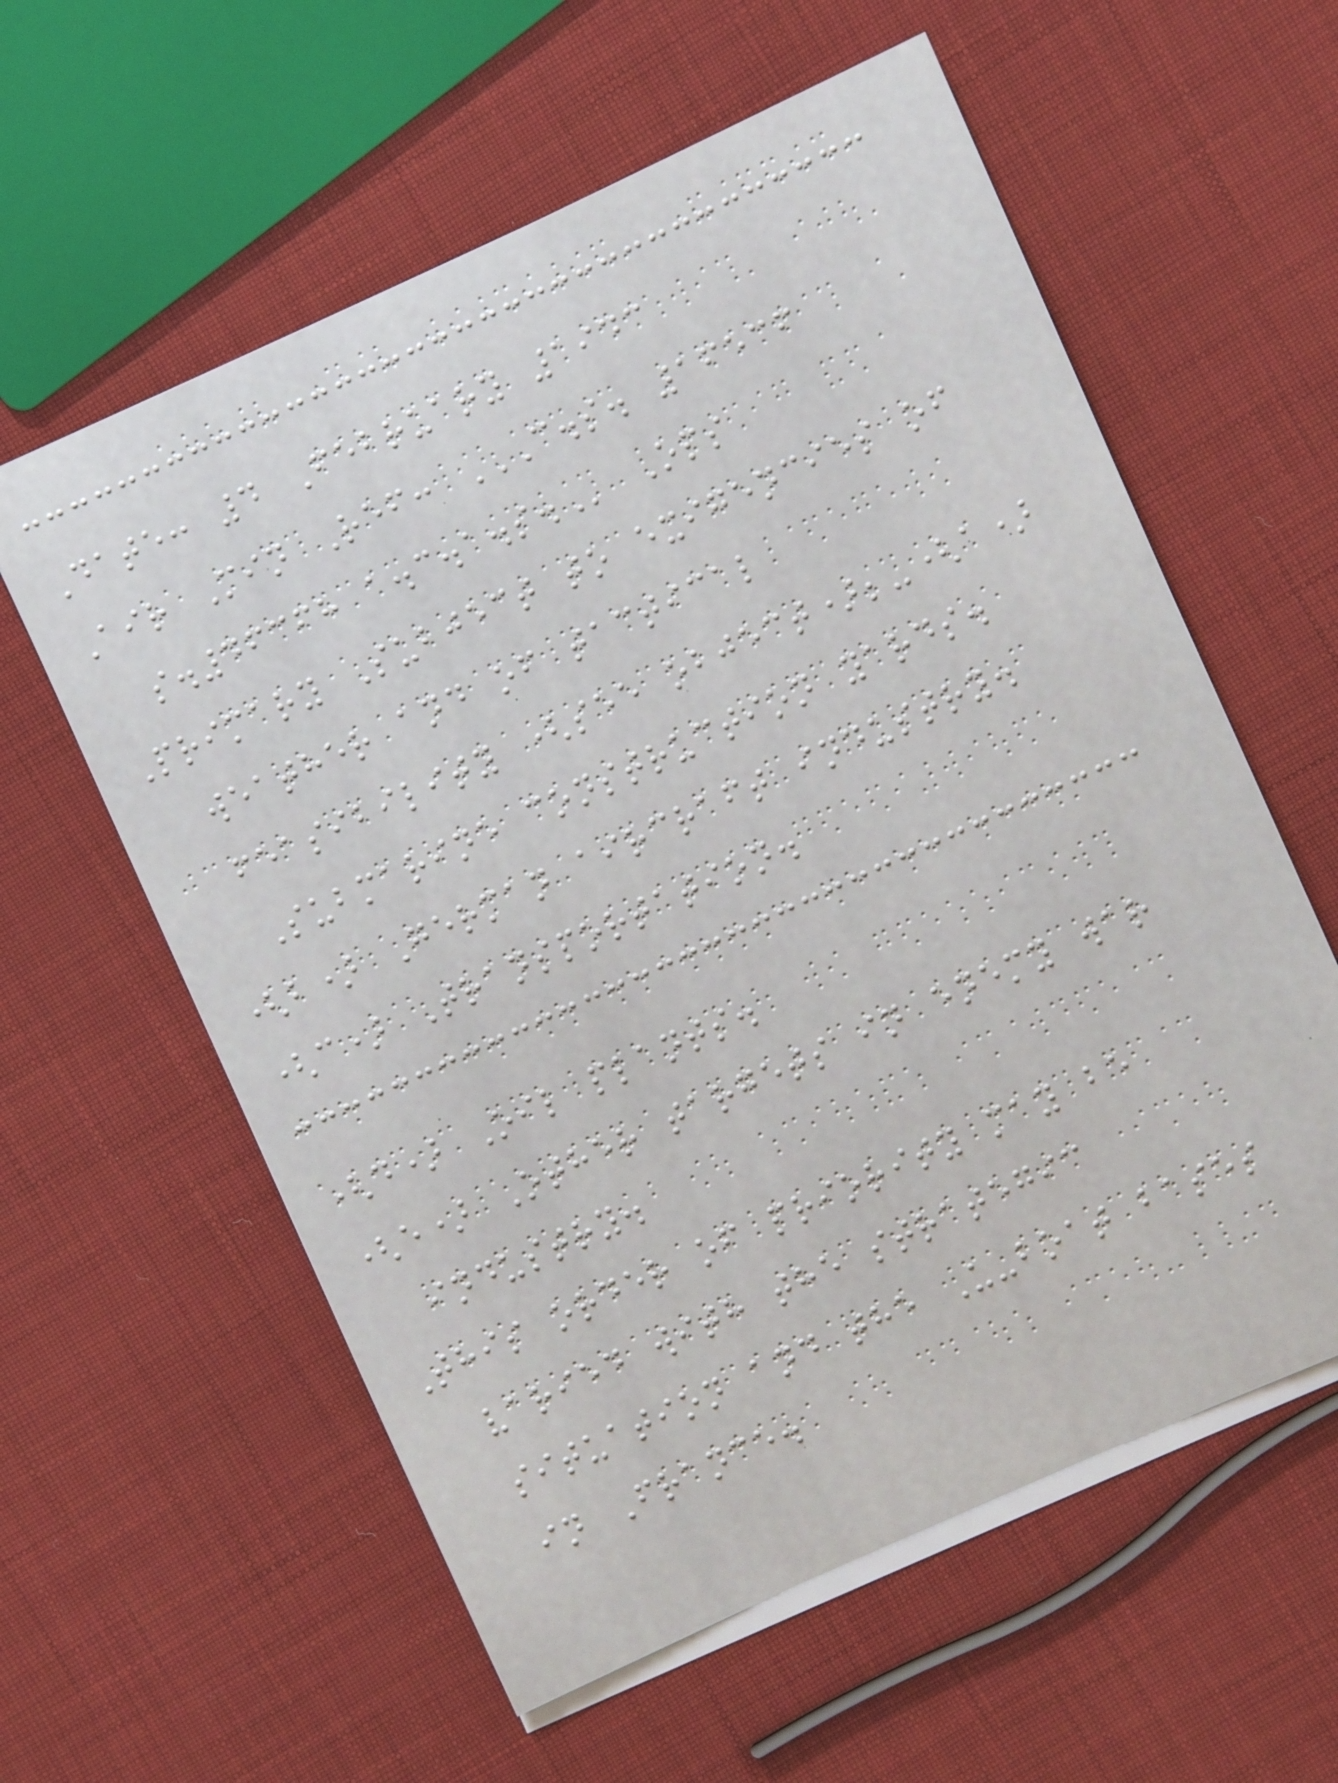Date: 4 February 1943
Air Min Ref: C.S. 16536
S.46368 A.C.A.S. Ops
Primary Subject to exigencies of
weather and of tactical
feasibility (see object);-(a)
Submarine construction yards.
(b) German aircraft industry.
(c) Transportation.
(d) Oil plants.
(e) Other targets in enemy war
industry.
This order of priority may be
varied with the strategic
situation and the U-boat bases
in France.
